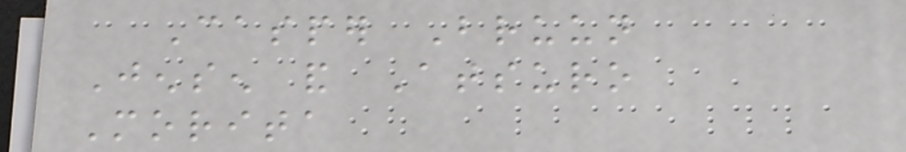Casper Bruun
Jensen and Atsuro
Morita
